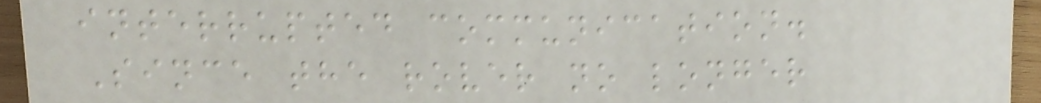interrupted communication.
Since the rover no longer
